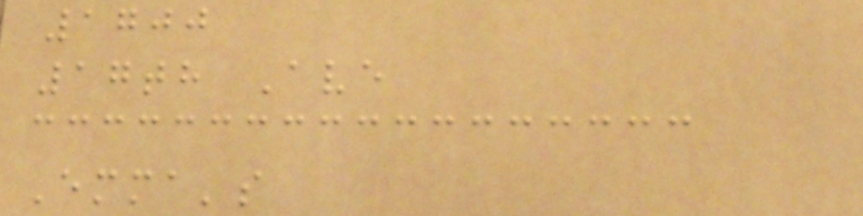1700
17th Ave
Emma's
